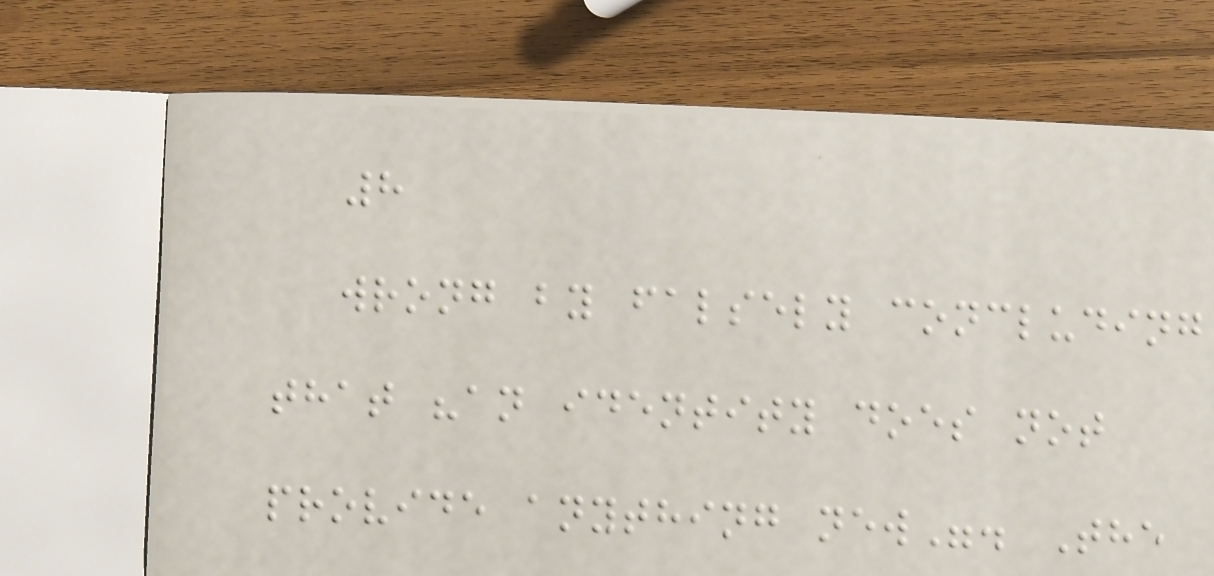8
wrong by falsely concluding
that "an identity does not
provide anything new". The
